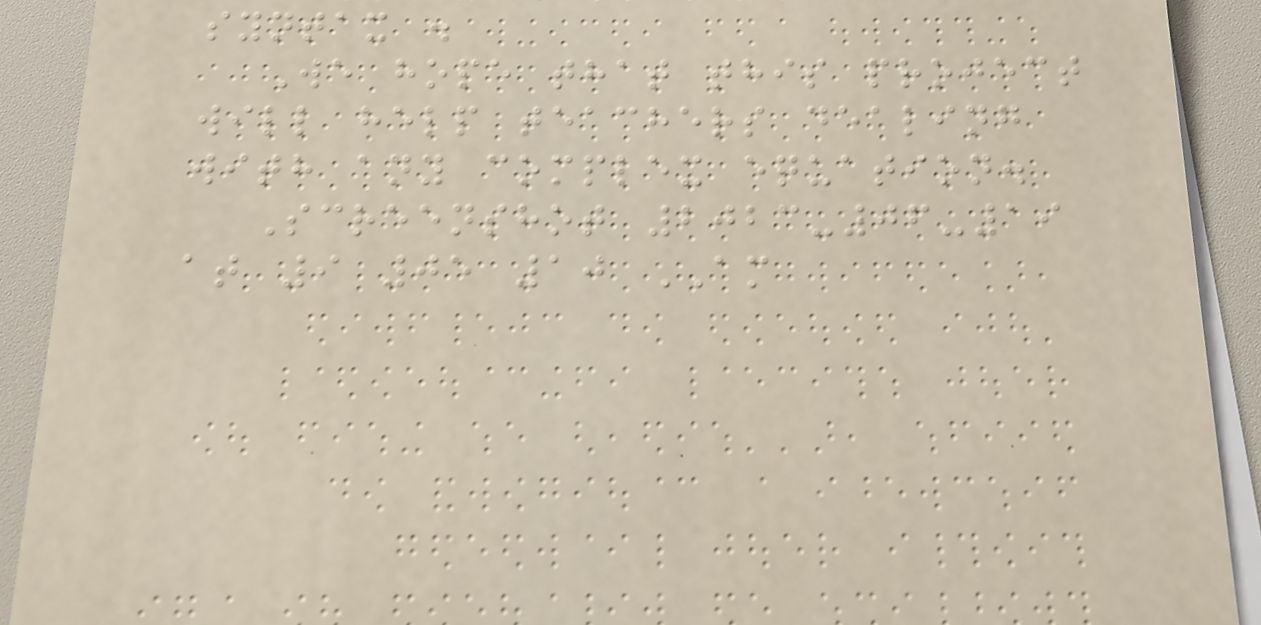syntax .
We hope that this project
will help teachers dealing
with any complex equation.
Screenshot 2023-06-19
at 9 05 10 AM
